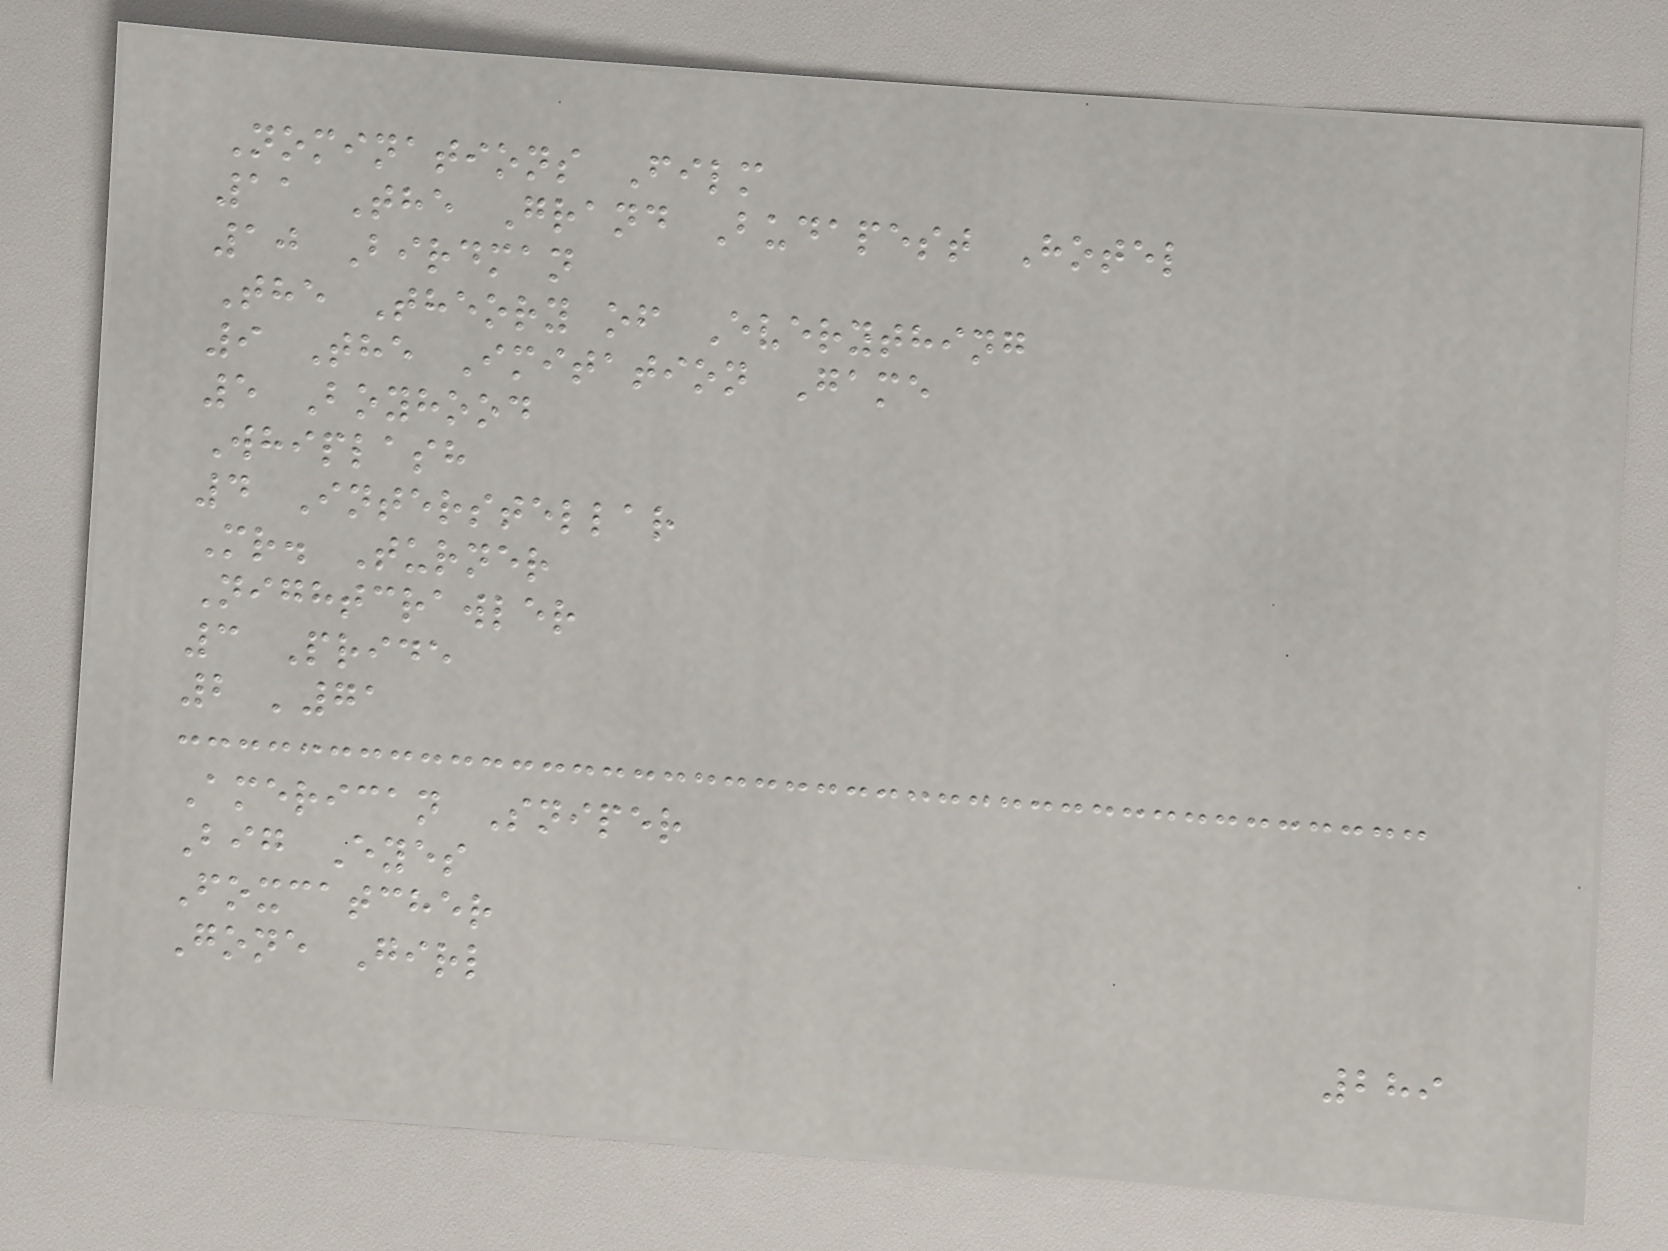Nominations Film
11 The Grand Budapest Hotel
10 Birdman
The Theory of Everything
9 The Imitation Game
5 Boyhood
Whiplash
4 Interstellar
Mr. Turner
Nightcrawler
3 Pride
2 '71
American Sniper
Big Eyes
Foxcatcher
Gone Girl
289
